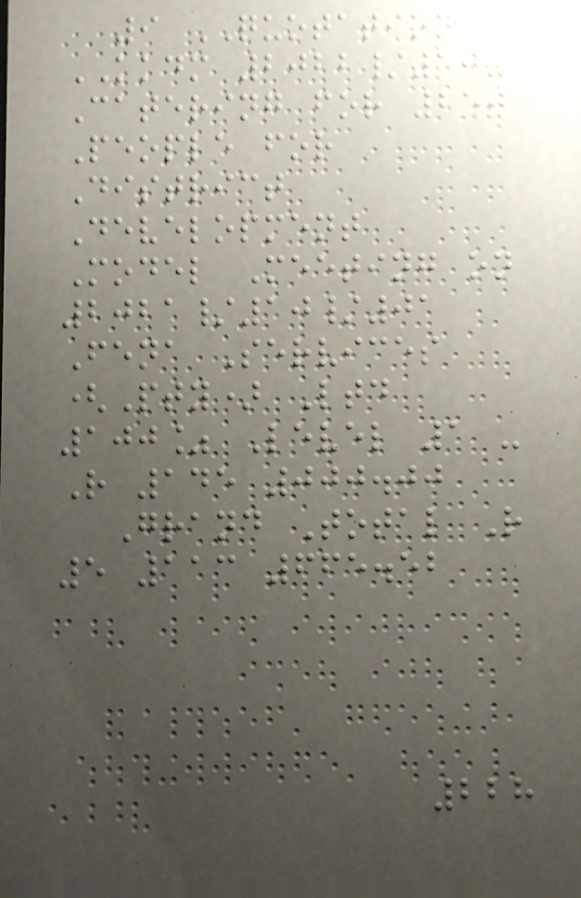9 QUOTATION
KKDM 2022/10-
Catering for 250
People for
District
Development
Model Meeting on
2021/10/01
Fena Services
(Pty) Ltd
100% Level 1 -
R 145 000.00
Grand Total R
5 113 665.52
228
